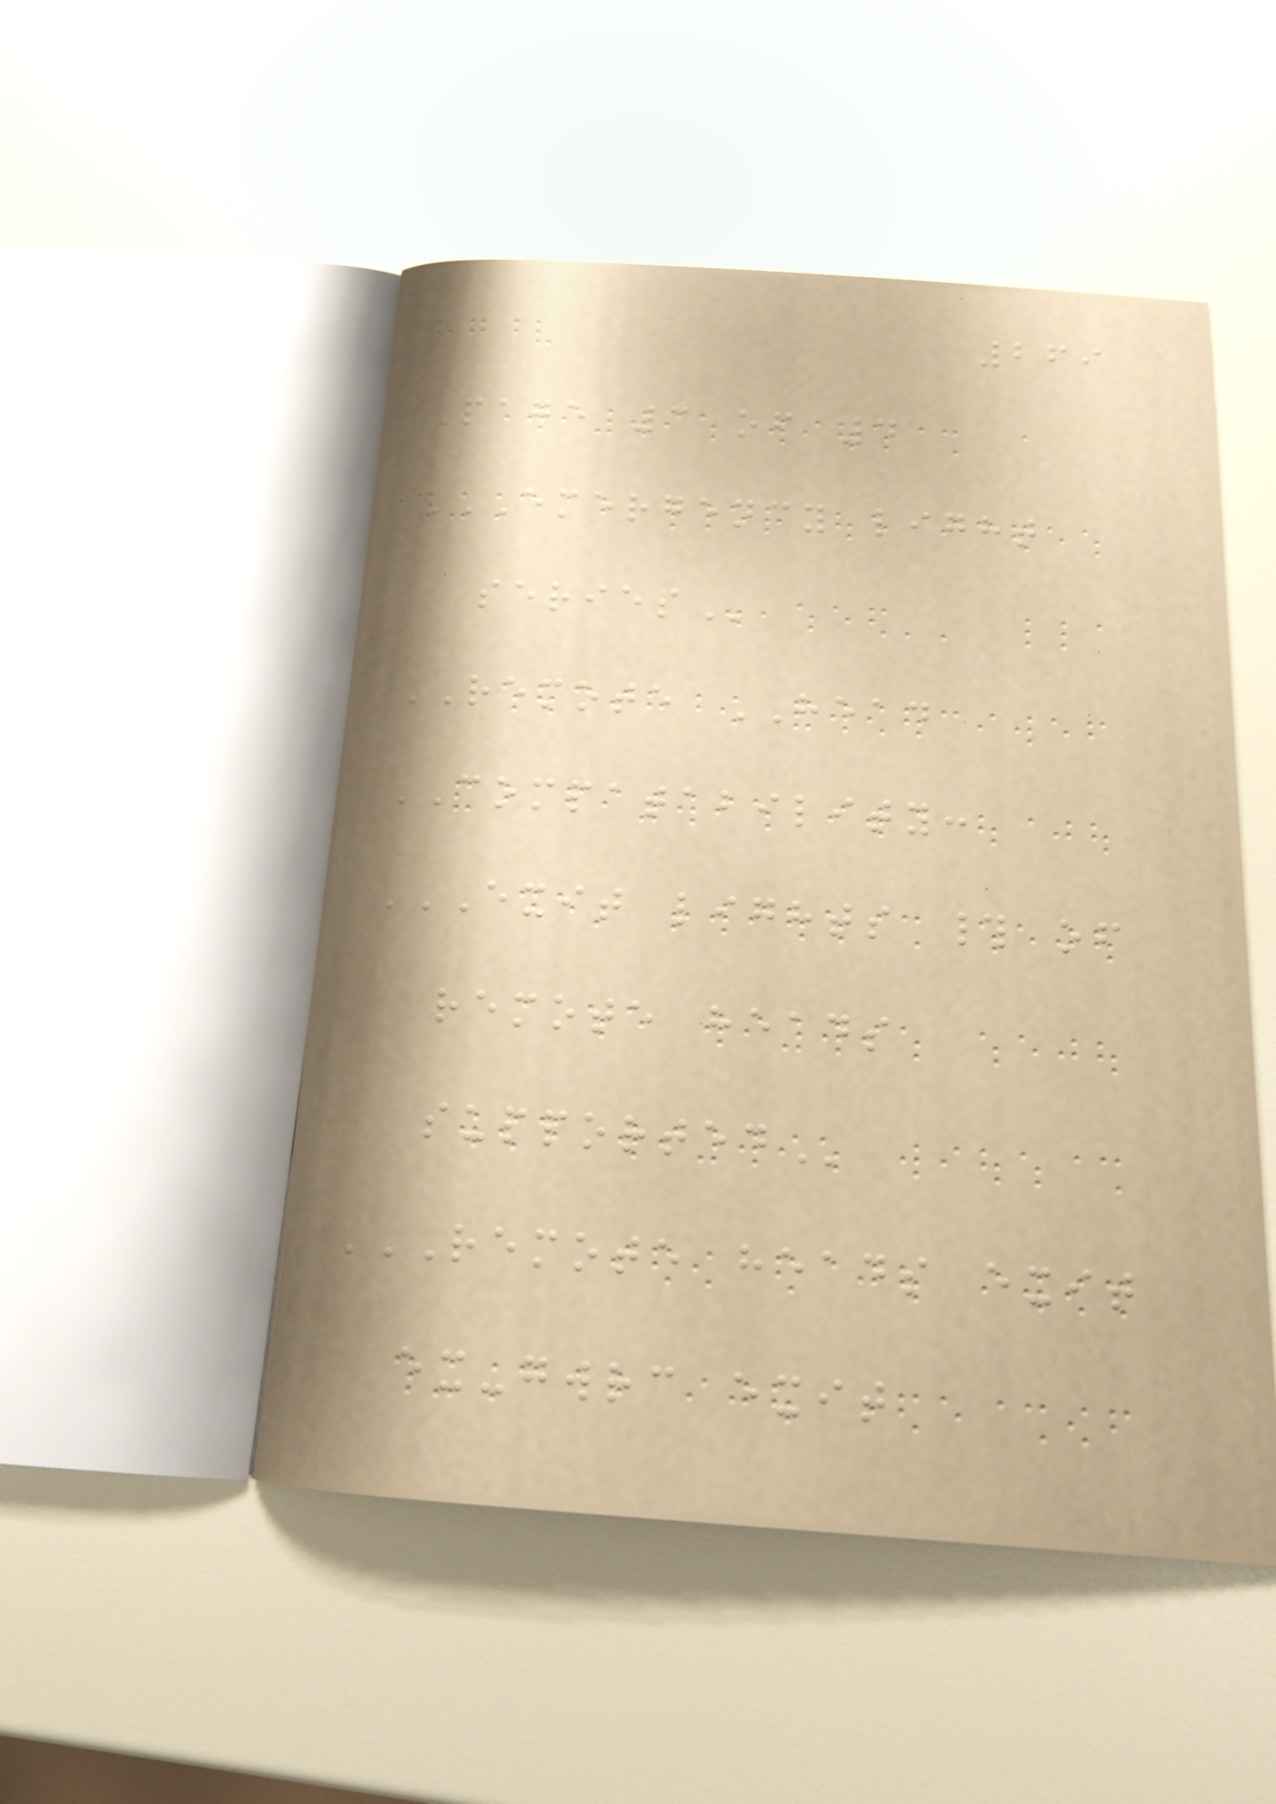269
Page 3 of 4
EMERGENCY LIGHT
SERIES
REMOTE HEAD
COMPATABILITY:
EXIT LIGHTS # OF
REMOTE HEADS
SUPPORTED
REMOTE HEADS EXIT
EX-GWRC EXIT
